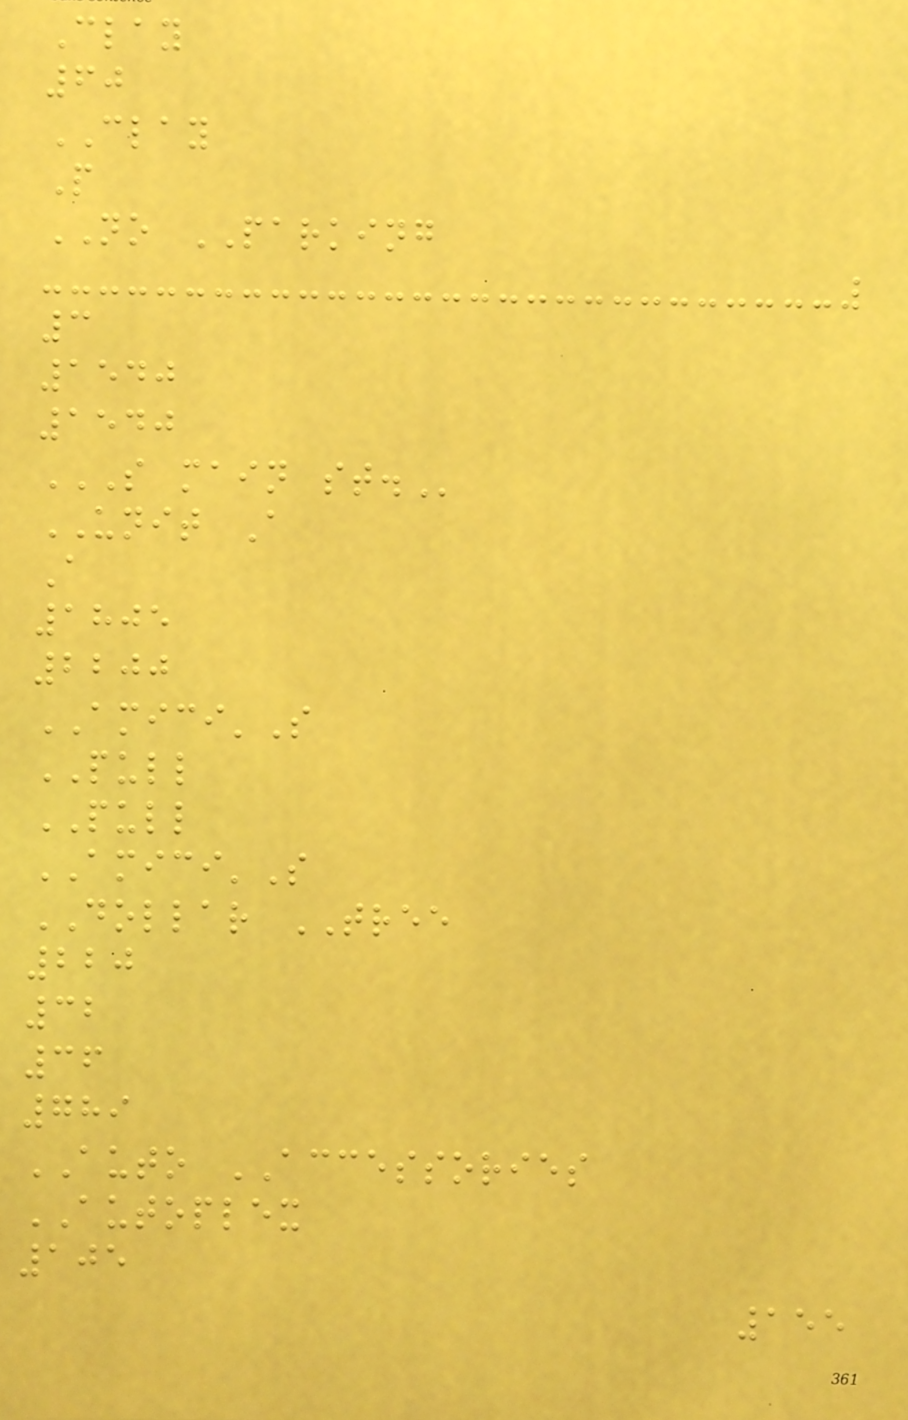Clay
60
CLAY
P
NO PARKING
3
1540
1540
S MAIN ST.
UNIT A
A
1805
2200
AMICI'S
PULL
PULL
AMICI'S
DOLLAR TREE
220
32
36
789
AUTO ACCESSORIES
AUTOPLEX
105
155
